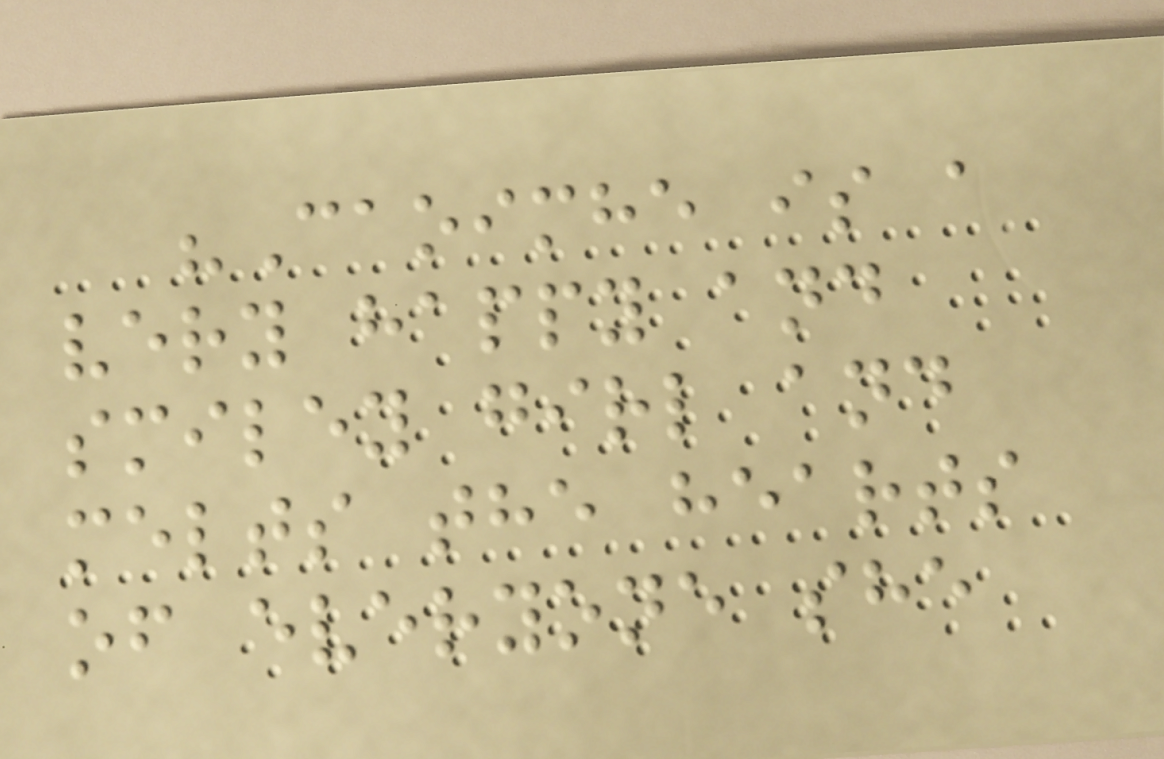"Caoimhe is a
very happy and
smiley girl and
melts the hearts
of everyone she
